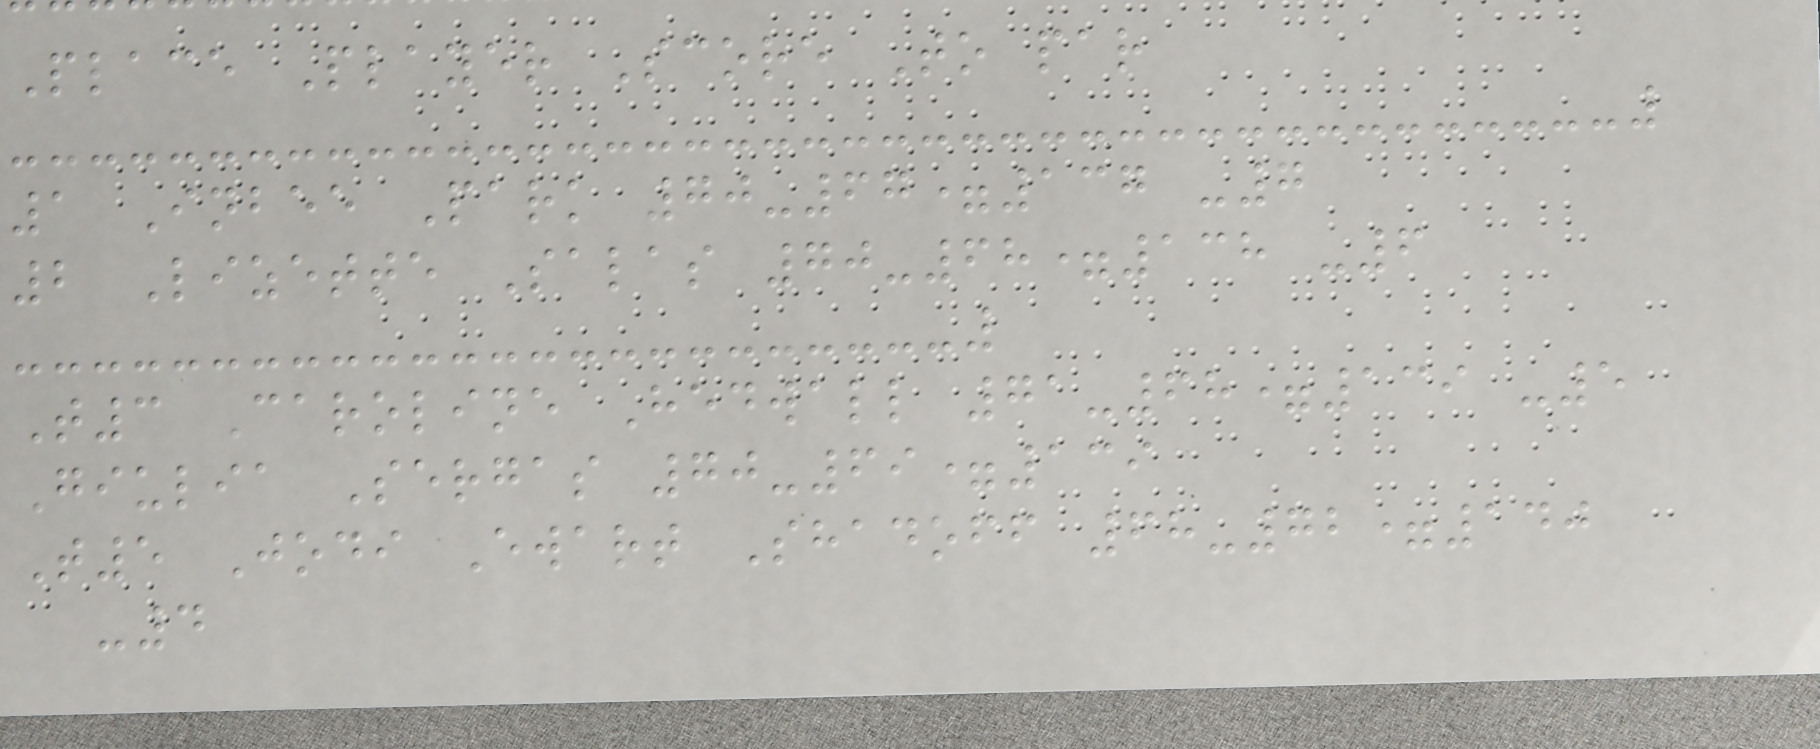Place Player Score To par
1 Inbee Park 70-67=137 -7
2 Lizette Salas 70-68=138 -6
T3 Caroline Hedwall 71-68=139 -5
Giulia Sergas 70-69=139
T5 Jodi Ewart Shadoff 68-72=140
-4
